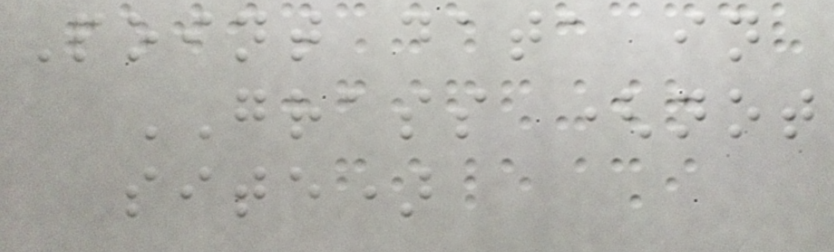Point data in
GRASS (not
site)
